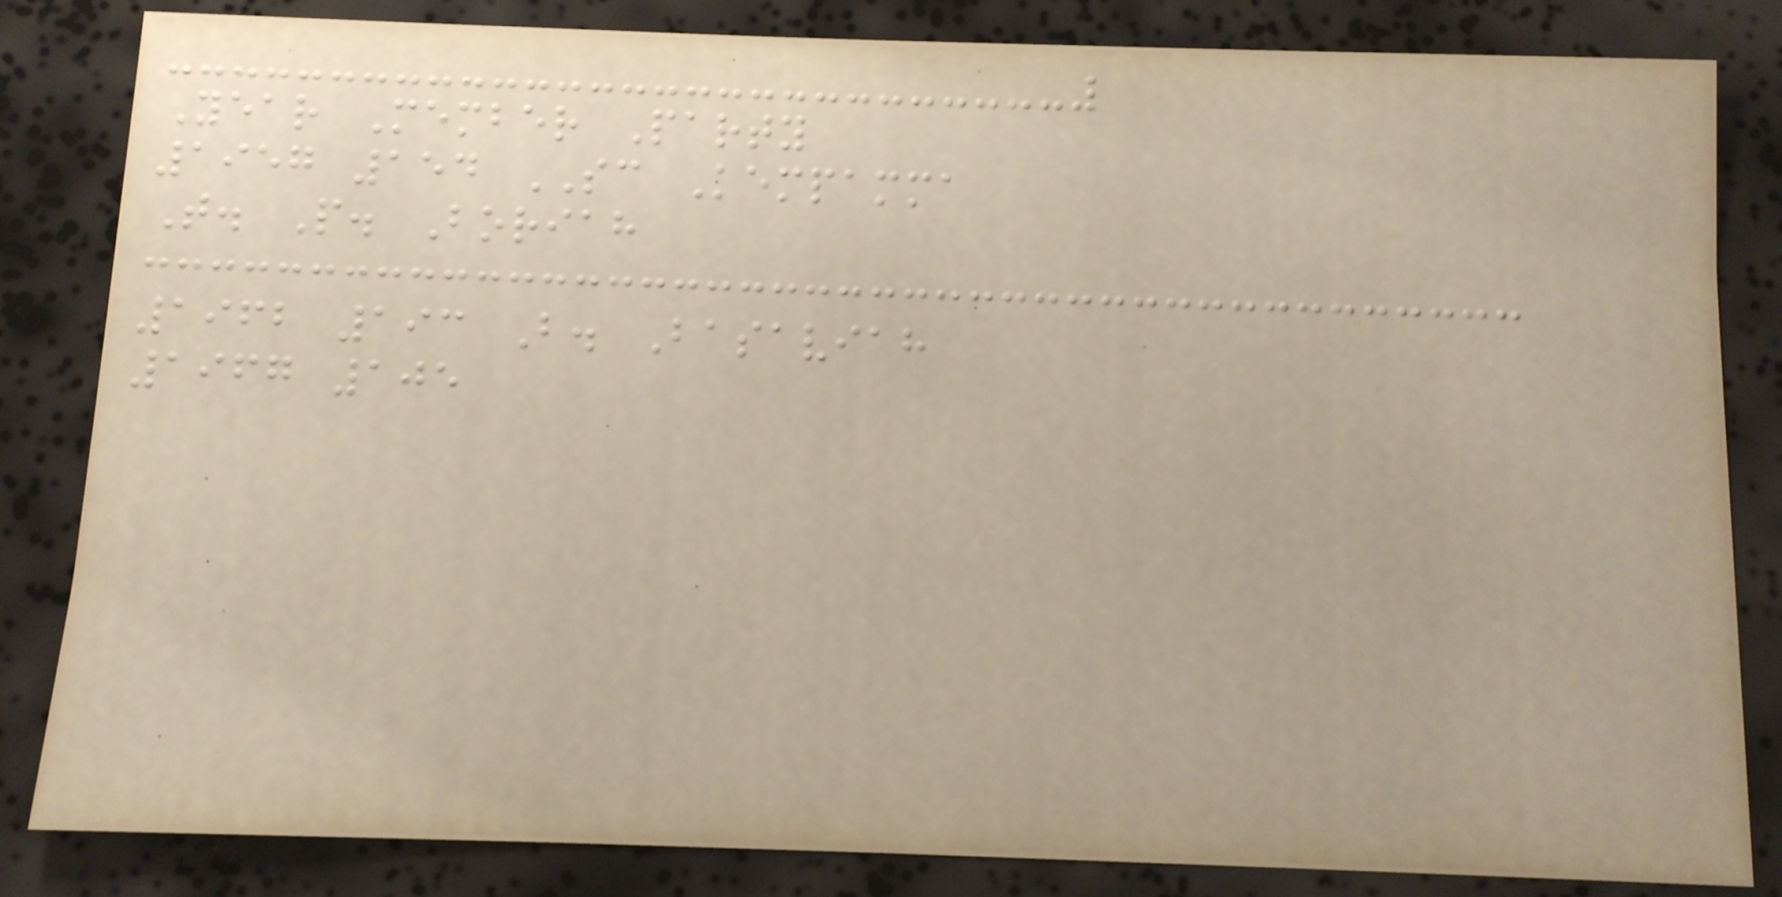Year Member Party
1957 154 SC Kempamma
T. P. Boriah
1962 193 B. Basaviah
1967 105
